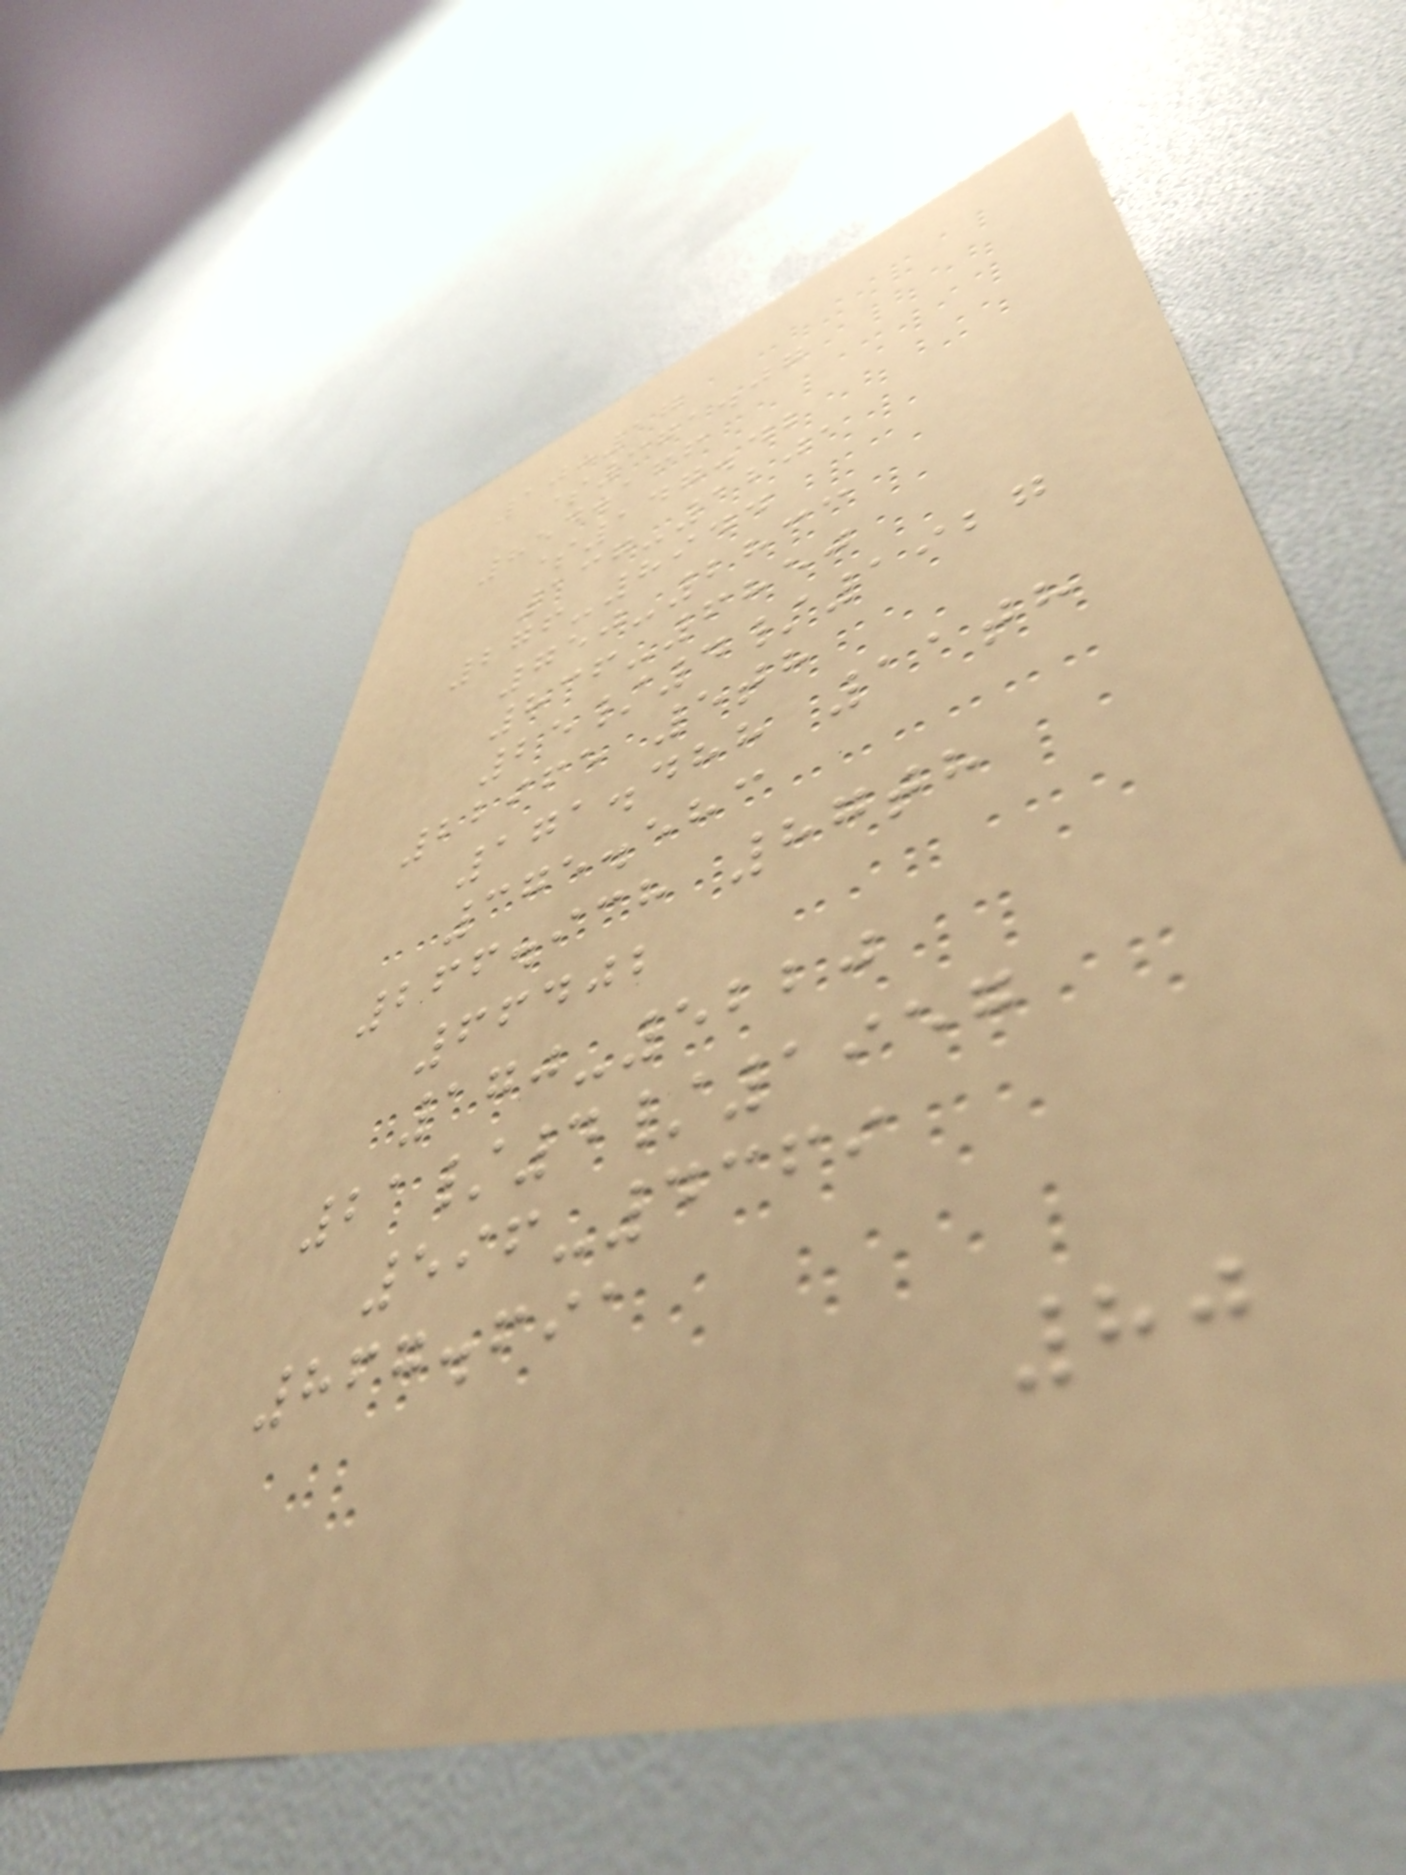10:17
$371.07
854.166
$147.42
137-1201
276-8944
750-2833
836-6850
25/4/1927
22965 5th
171.488 11th
375.583
266.938 87th
66402
170-5220
21/4/1957
596-4369
867.691
80
